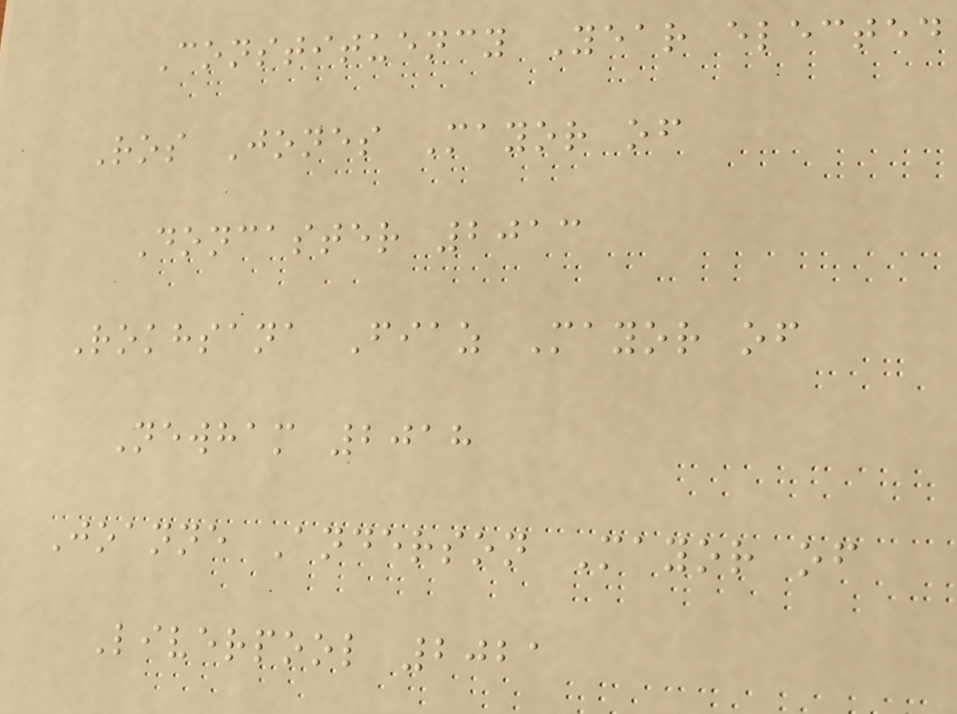Constituency Year elected
Ros Jones Mayor of
Doncaster 2013
Rokhsana Fiaz Mayor of
Newham 2018
Joanne Anderson Mayor of
Liverpool 2021
